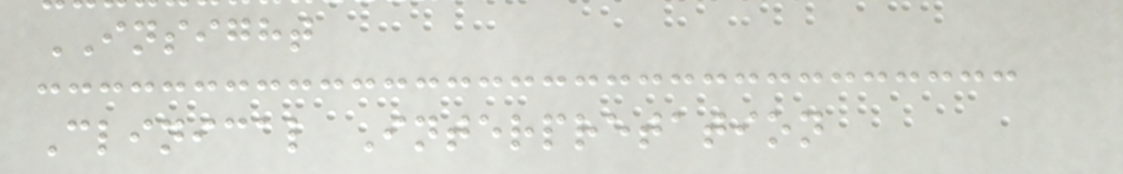INSIGHT
Clinical Interpretation
